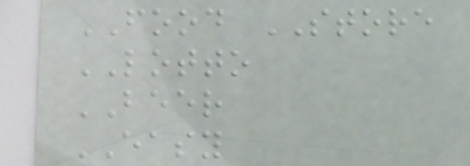FOOD STORE
LOTTO
BEER
EASY
